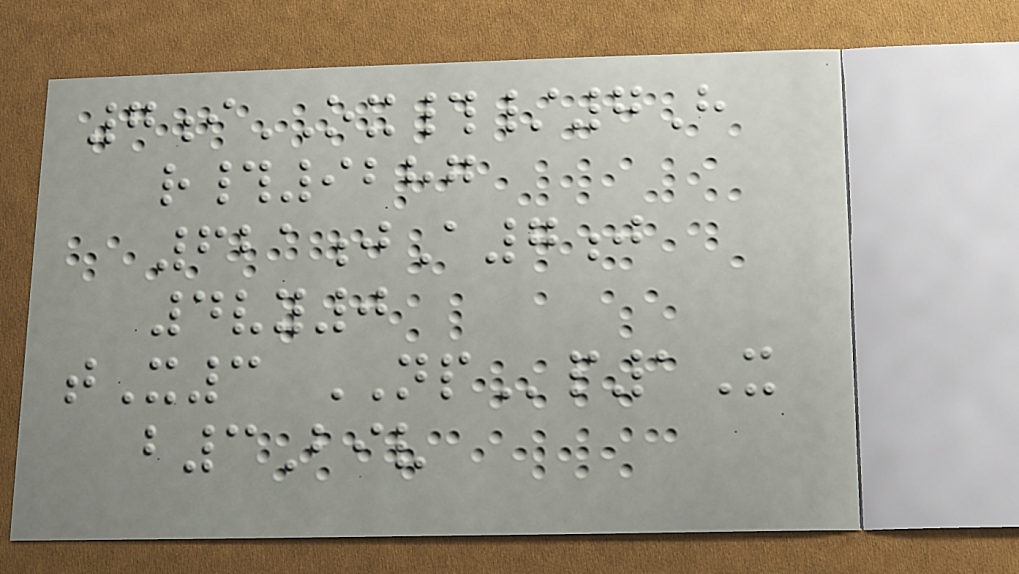7iOX#/7H
r#9287
621jA7j
4vy0
tX3 NPp1X
b3Biv
